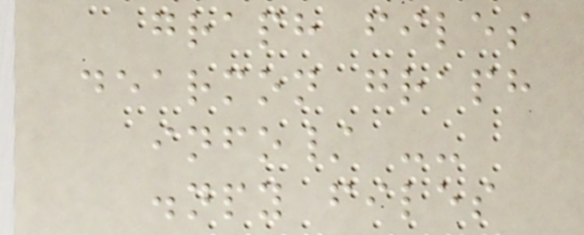graph files
dearmon graph
info/ --
.npy files
